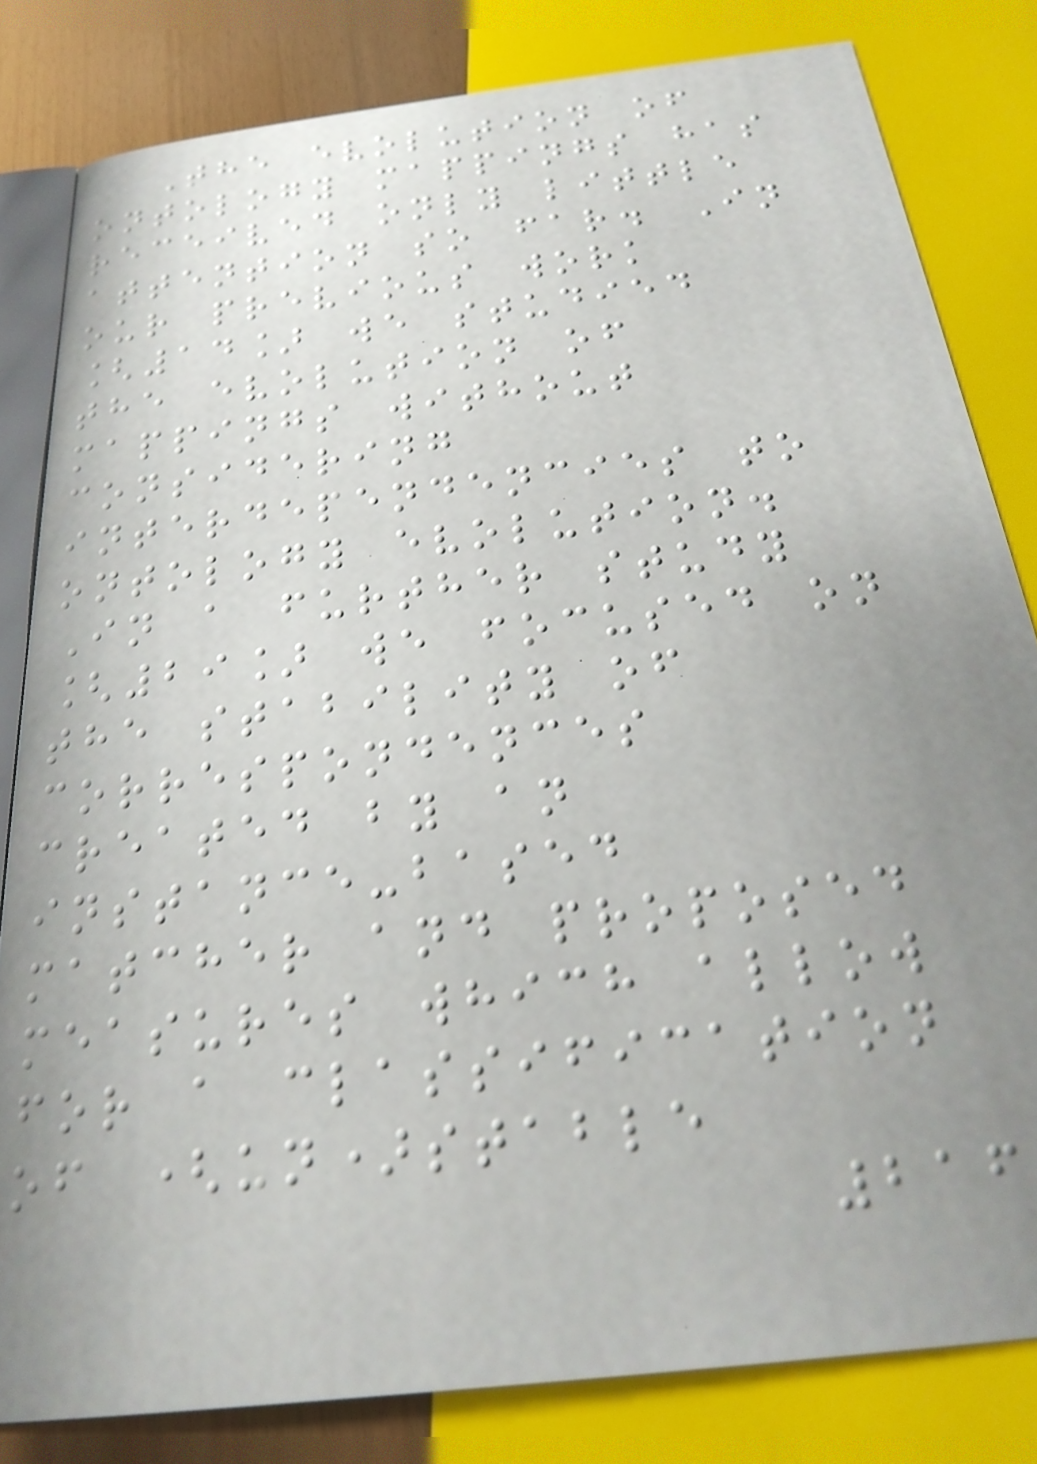The evolution of
ontology mappings has
received only little
attention so far. In
our previous work
[14] we studied
the evolution of
mappings without
considering
interdependencies to
ontology evolution.
In a further study
[29] we focused on
the stability of
correspondences
created by an
instance-based
matcher and proposed
measures which allow
for a classification
of (un)stable
216
